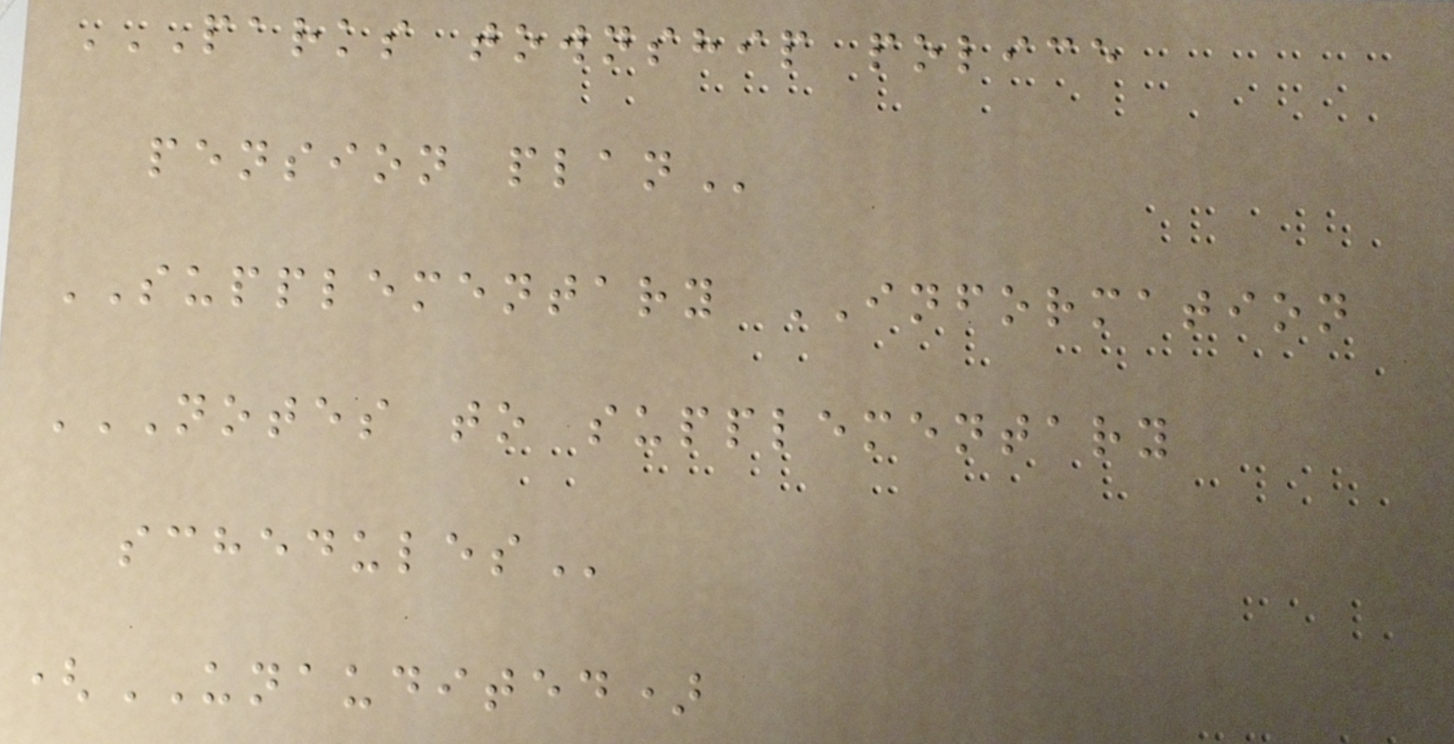PARKS TOWNSHIP POLICE
PENSION PLAN
SUPPLEMENTARY INFORMATION
NOTES TO SUPPLEMENTARY
SCHEDULES
(UNAUDITED)
